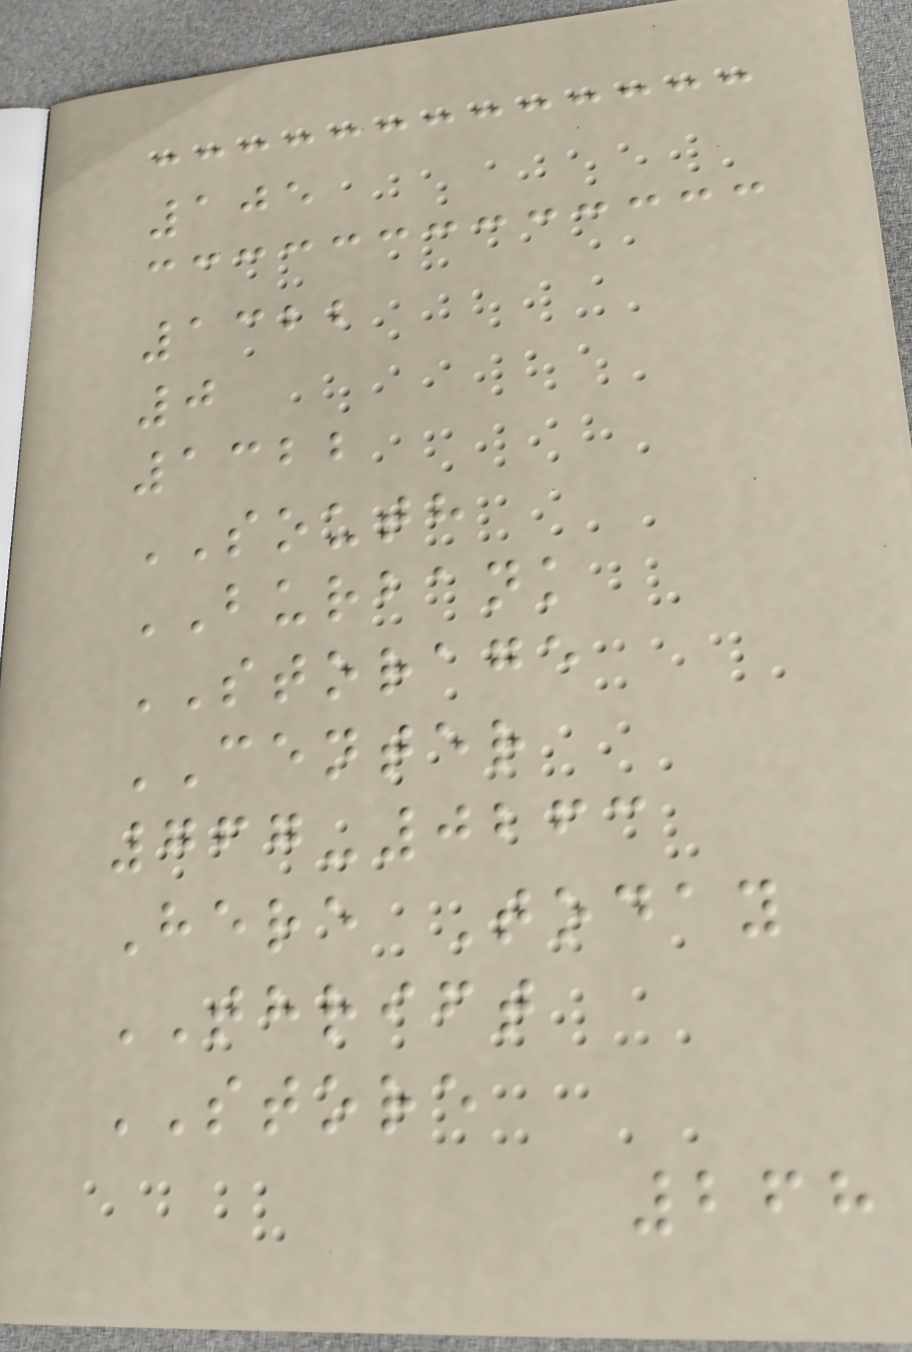105
1322
0
1322
SOUTH
BURBANK
STORAGE
CENTER
767-0263
Here Today
THRIFT
STORE
268
